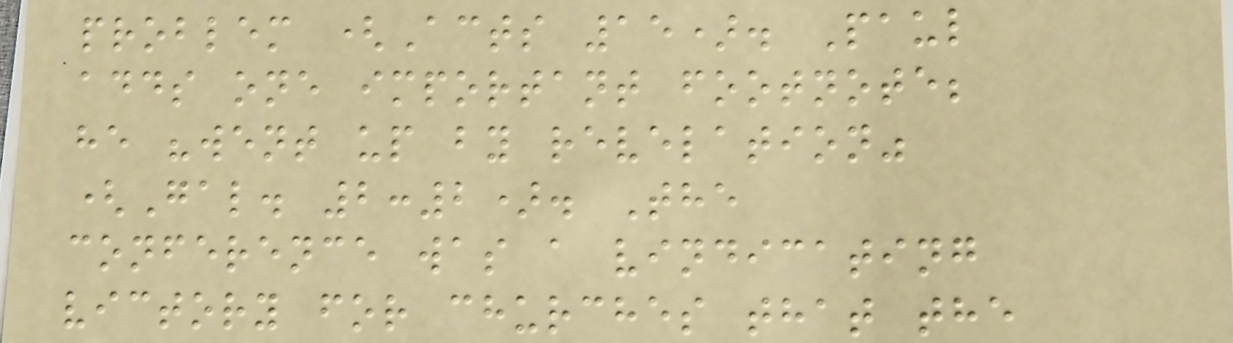problem (Acts 15). Paul
adds one important footnote;
he "went up by revelation"
(Gal. 2:2). The
conference was a vindicating
victory for churches that the
